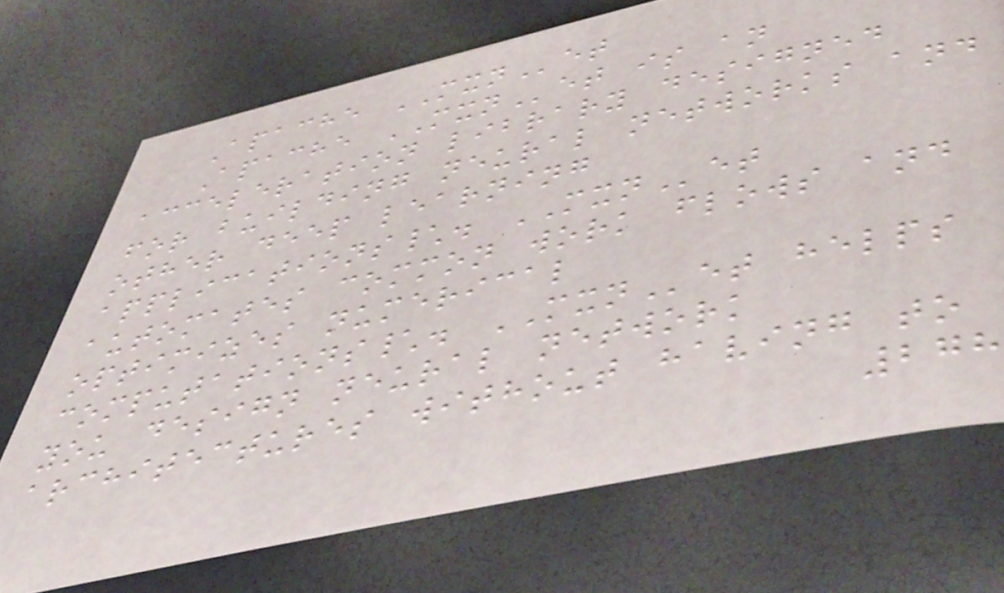Apache MXNet
Apache MXNet is an
acceleration library designed
for building neural networks and
other deep learning
applications\. MXNet
automates common work flows and
optimizes numerical
computations\. MXNet helps
you design neural network
architectures without having to
278
